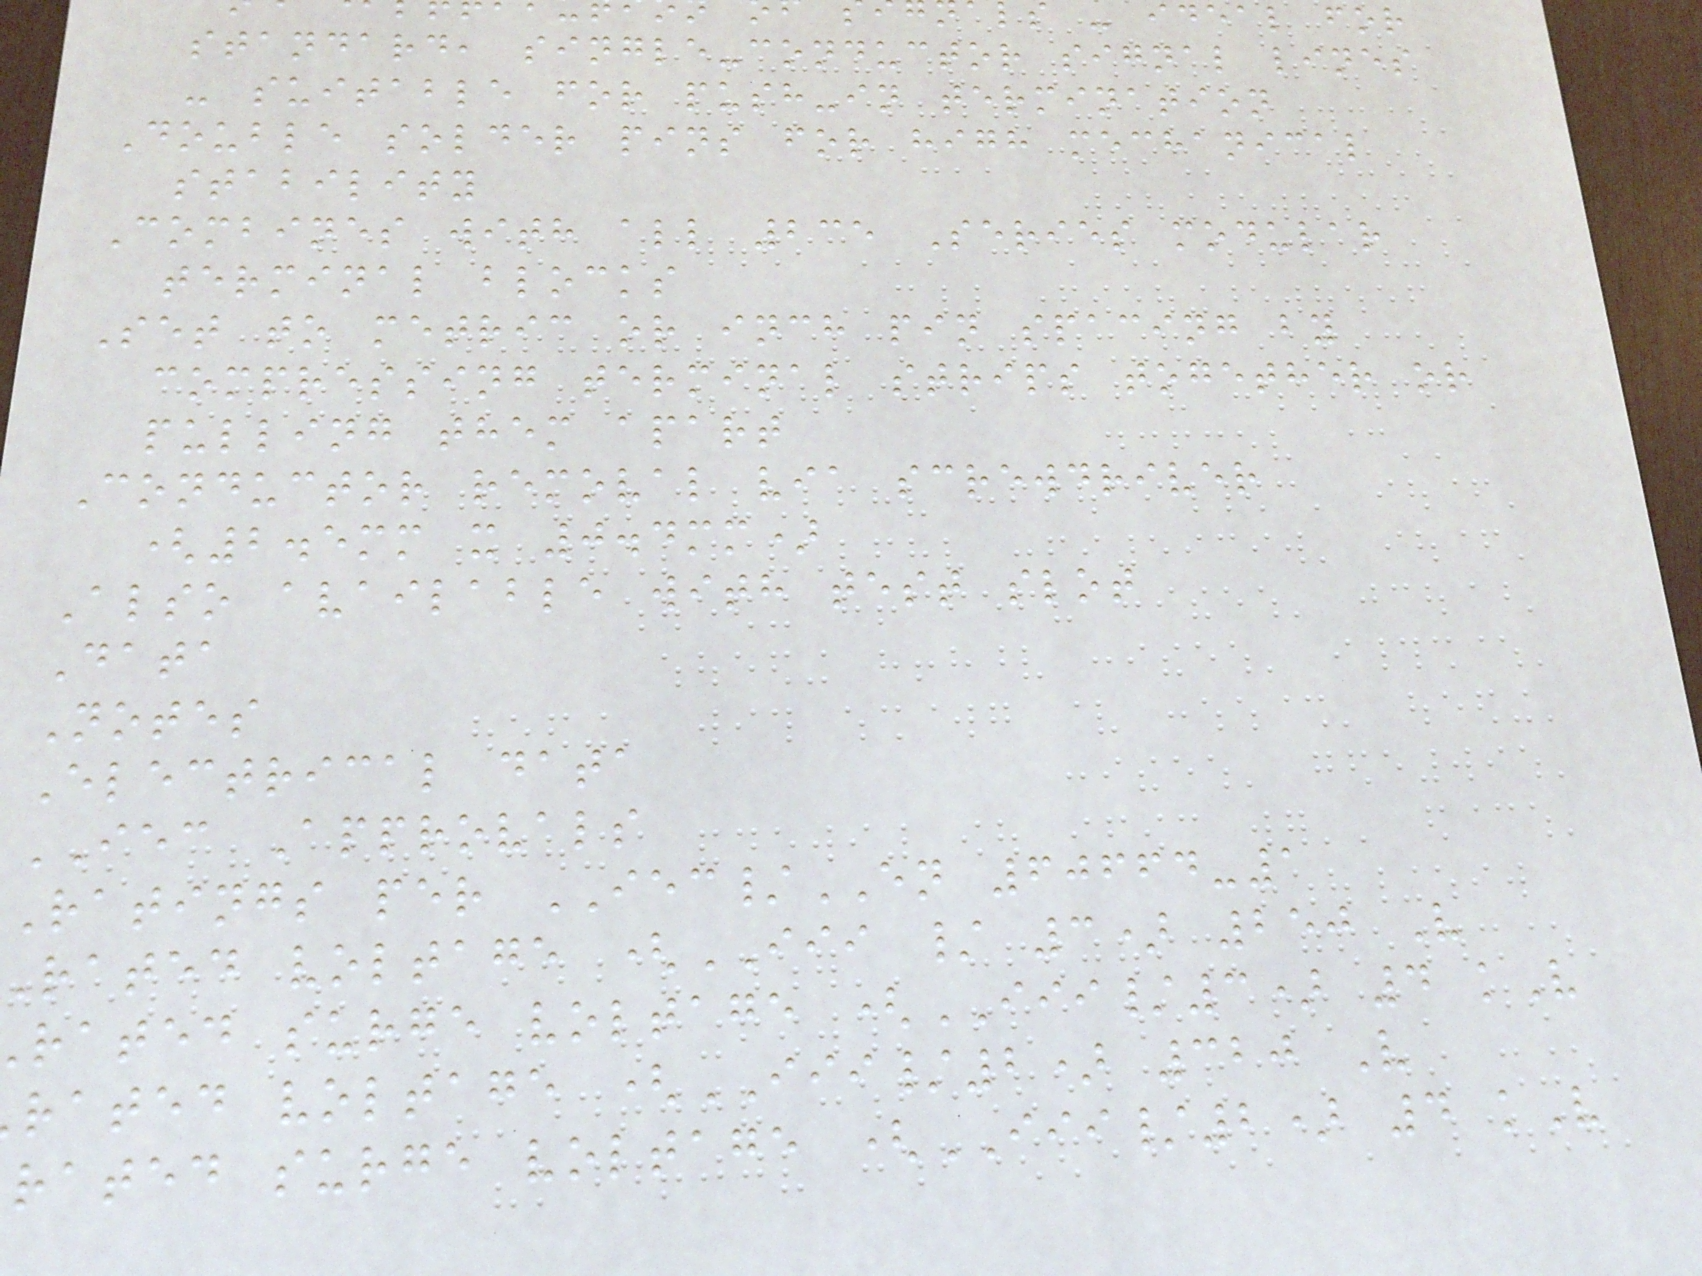- ideal for
standard, single-conductor signal lines
- suitable for push-in termination
Double solder pins for high mechanical
stability
Combines with all 235 Series modular
terminal blocks
Set to metric or inch pin spacing by
compressing terminal strips together or
pulling them apart
Conductor removal via screwdriver
(2.5mm x 0.4mm)
Also available with test slot
Data
Notes
Electrical data
IEC Approvals
Ratings per IEC/EN 60664-1
rated voltage (III / 3) 250 V
rated surge voltage (III/3) 4 kV
rated voltage (III/2) 320 V
rated surge voltage (III/2) 4 kV
